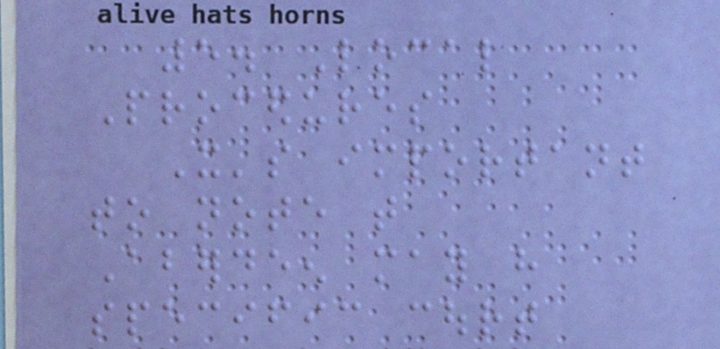5. Local
Procedures
It's important
to note that
Aberdeen may have
specific court
